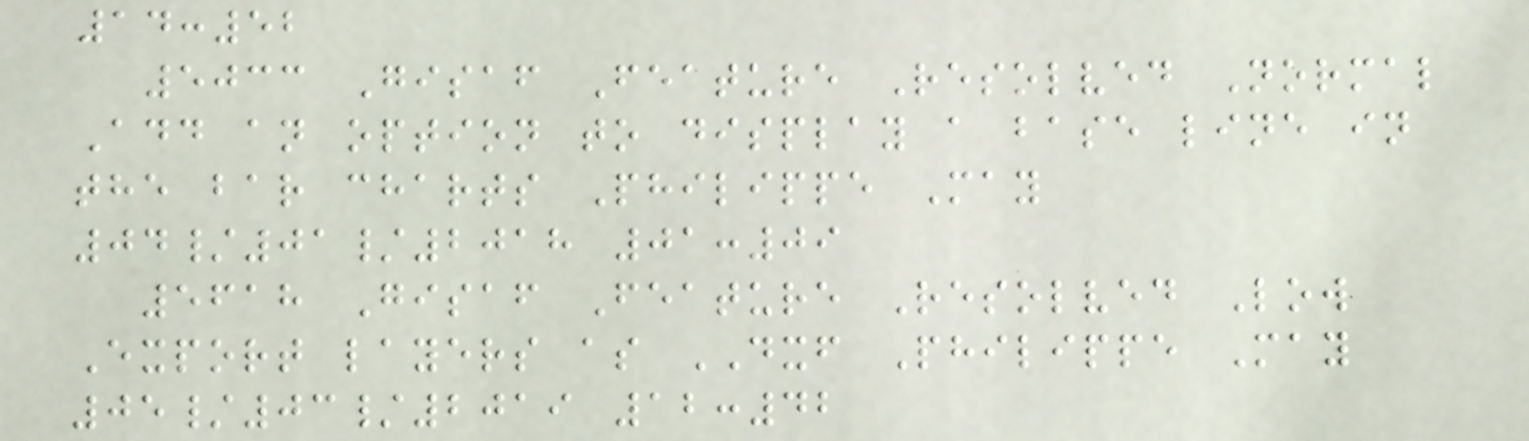14:52
5033 Gisaf Feature Resolved Normal
Add an option to display a base line in
the bar charts Philippe May
04/01/2018 01:09
5618 Gisaf Feature Resolved Low
Export layers as DXF Philippe May
05/03/2019 12:42
